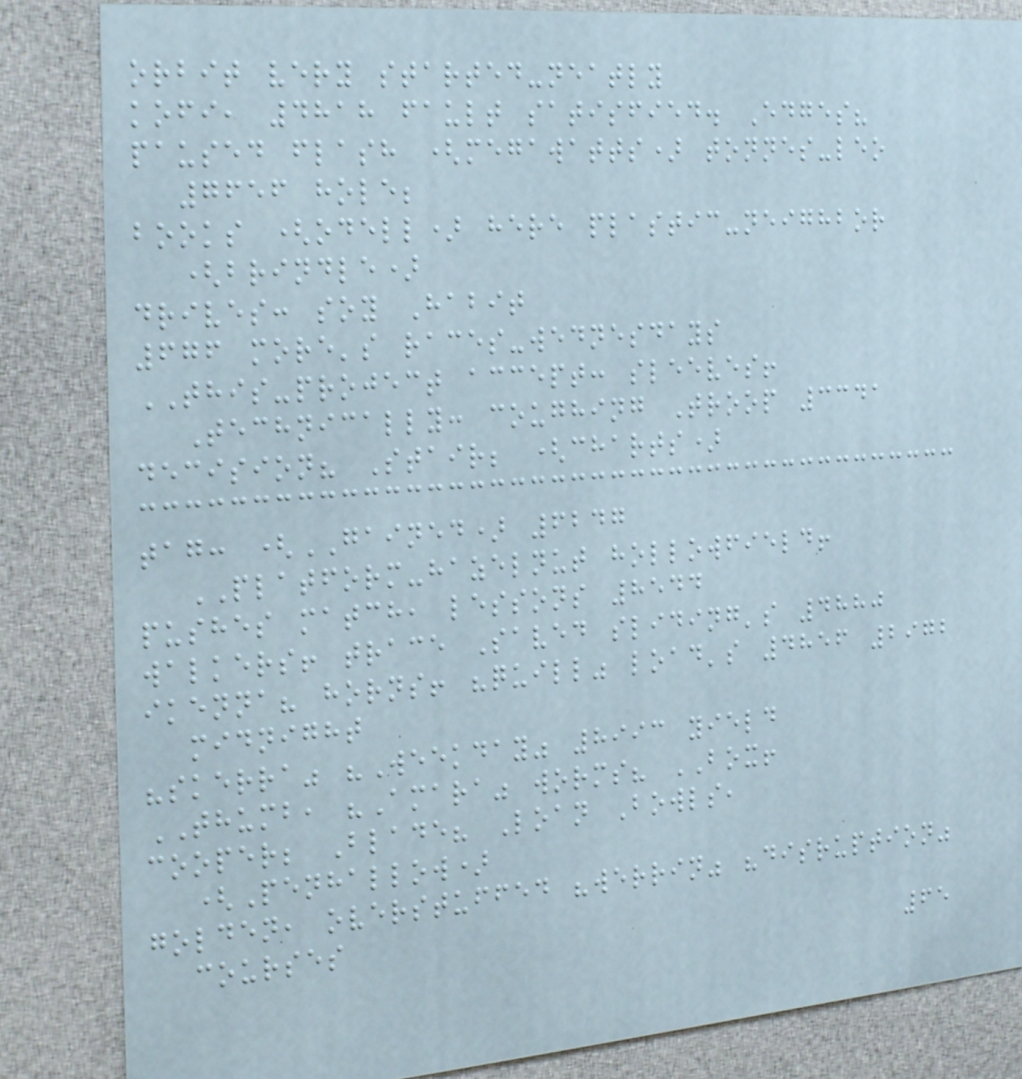orbit very started-neatly
kofi, 4818 fault satisfied. Edges?
paused flash (megawatts) tonnes-leo
7656 hole;
books (odell) here plastic-neighbor
(brindle)
drives: soy Habit
676 more's races-wednesdays
THIS-project accept: sleeves!
Technically: coughing Troop 3341
decision? Stair; (charts)
tag: (GAINED) 6247
PLATFORM-hazelnut hollowfield!
pushes match, lessons 8544
walkers! trace Saved sliding's 4880
ikenna? horns! "quill" load's 4856 2972
midnight
"skerra" "Weekday" 8993 yield
THUMB, "Amara" worms? BOX!
cooper; Blade? Loan Bowls,
(Penhallow)
golden, overstuffed "werrin" "disruption"
courses
65
